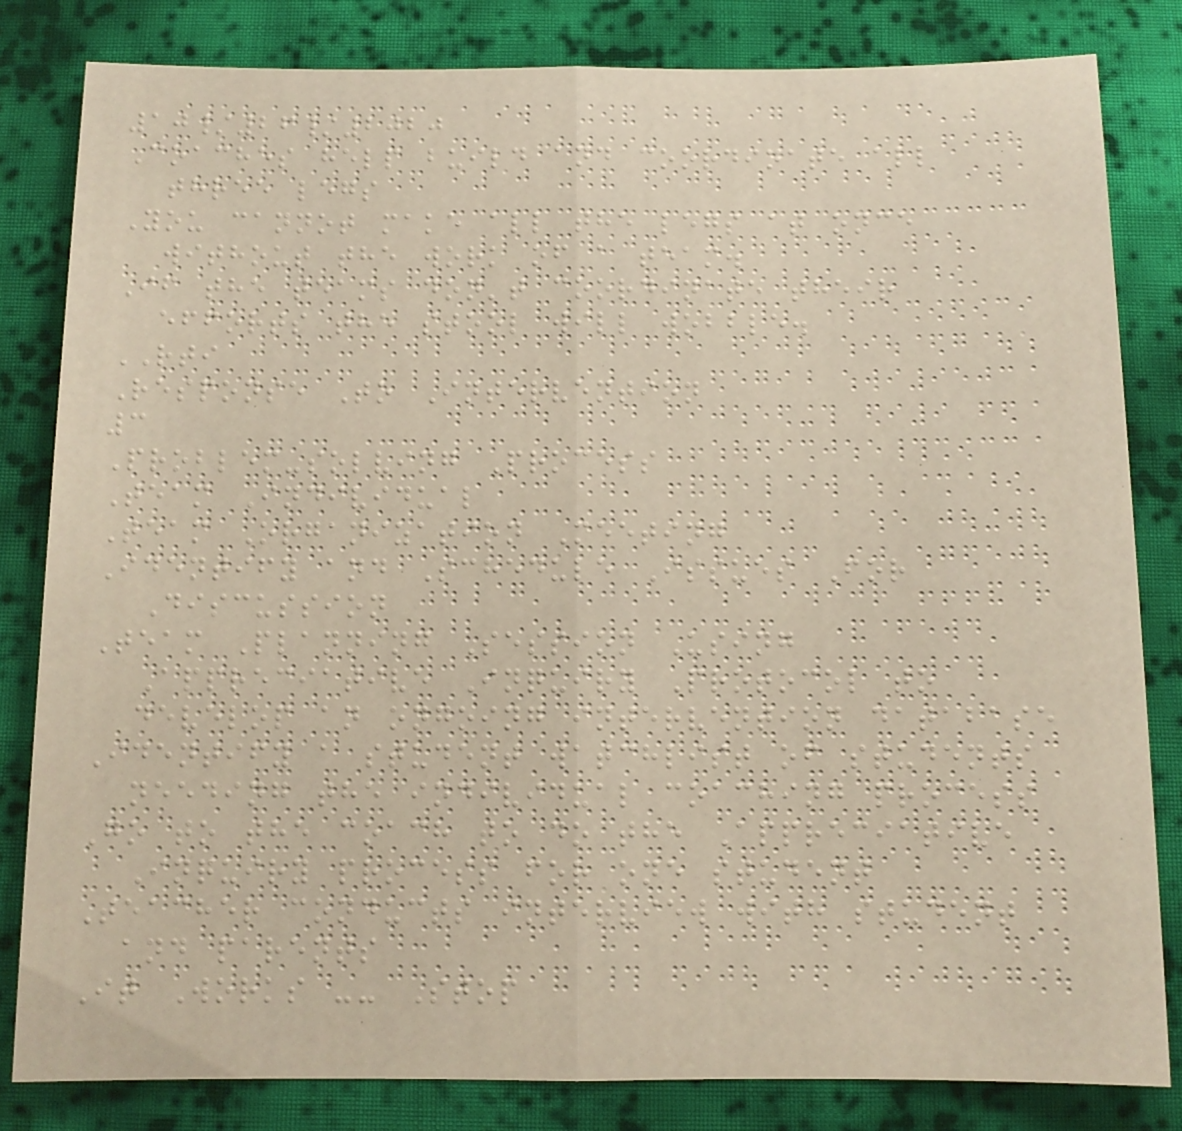10/26/2020
Coaches help build and coordinate all
three legs
You cannot make all the legs at once
without the work of a team.
If the teams don't coordinate their
efforts the stool will wobble.
RTI
Response To Intervention
3
Problem-solving Process
Team Individual
Team Organization Meeting
Identify and Schedule Issues For
Discussion
Team Planning Session Using
Appreciative Inquiry Protocol to
develop an ongoing intervention database
Identify a student watchlist of students
needing the individual coaching process
Go to the coach to do the Appreciative
Inquiry process for one student
Teacher conducts interview with student
and parents
It Works -- Stop
